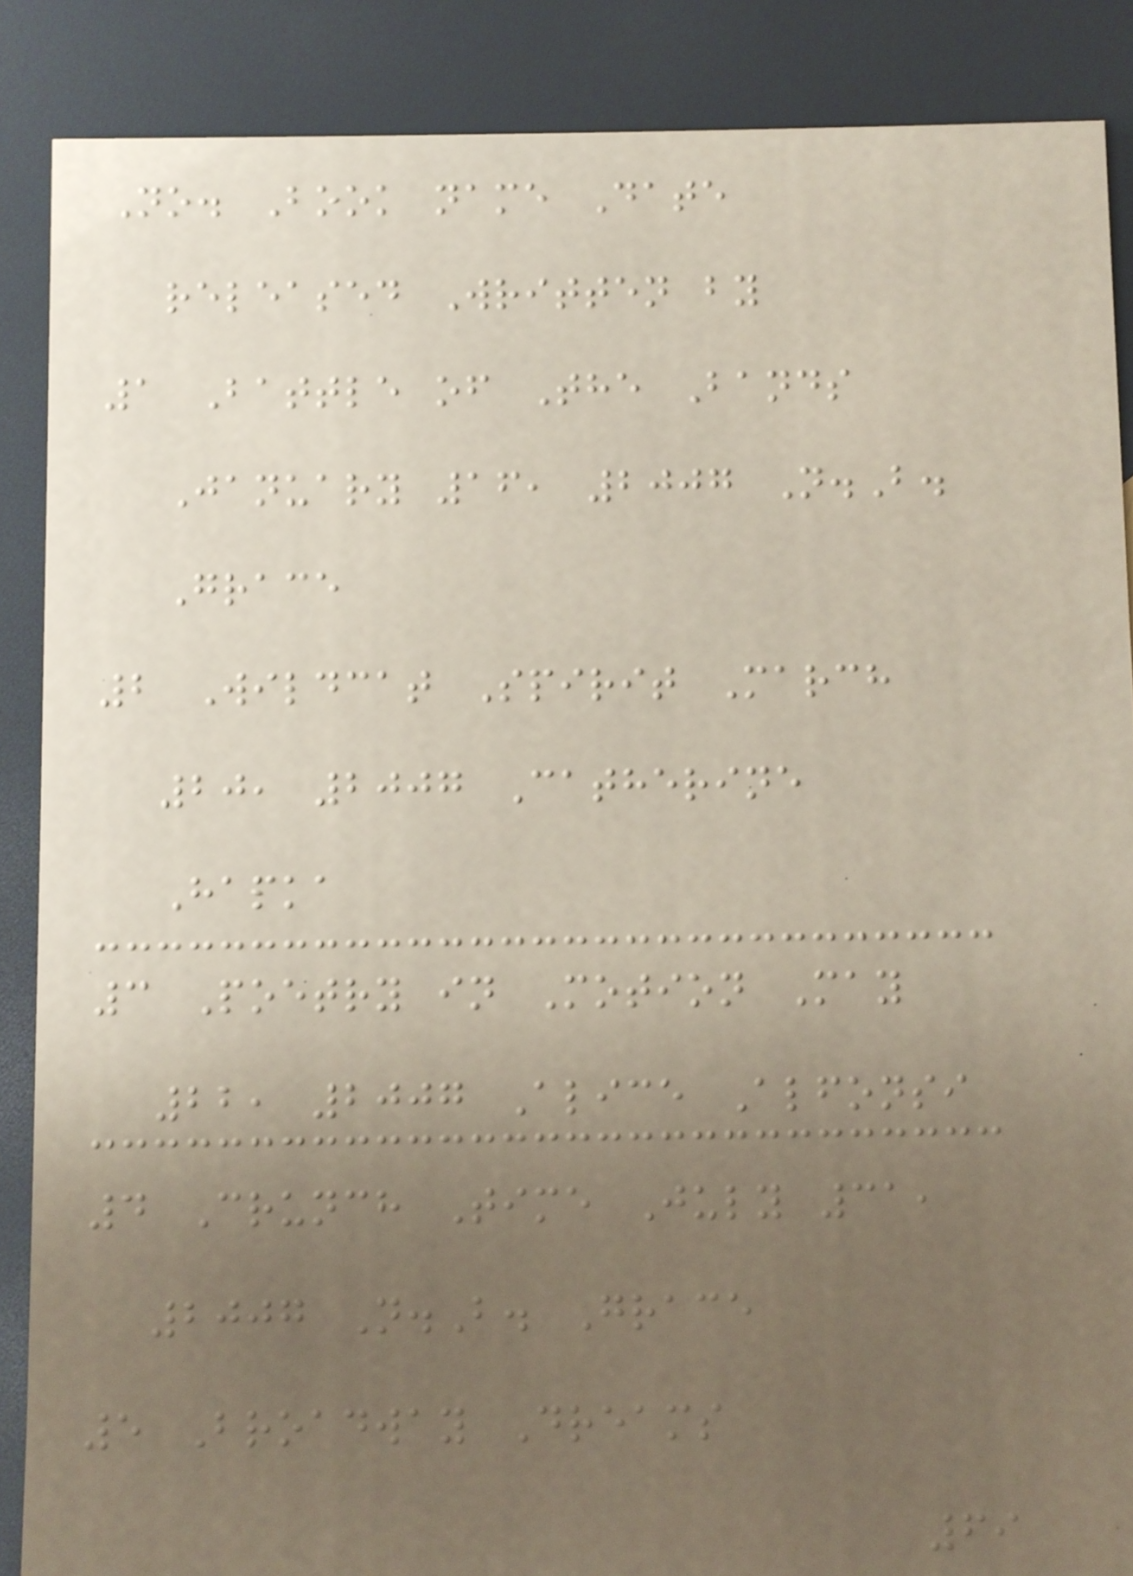No. Book name Date
released Written by
1 Battle of The Bands
January 16, 2007 N.B.
Grace
2 Wildcat Spirit March
20, 2007 Catherine
Hapka
3 Poetry in Motion May
22, 2007 Alice Alfonsi
4 Crunch Time July 31,
2007 N.B. Grace
5 Broadway Dreams
69
